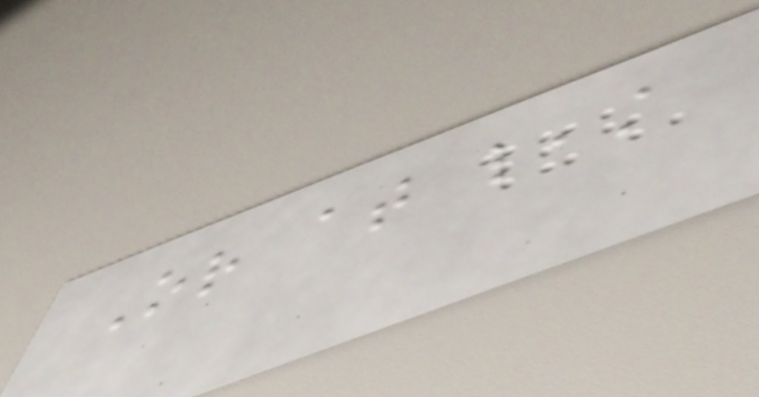Or at least
